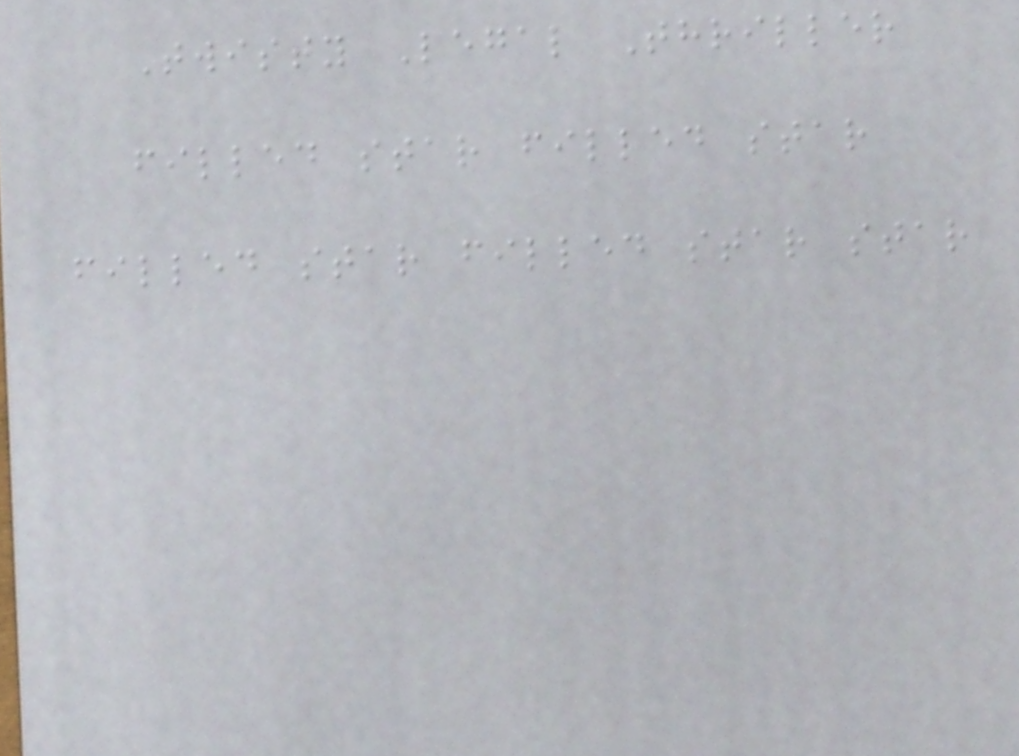Twisty Legal Thriller
filled star filled star
filled star filled star star
